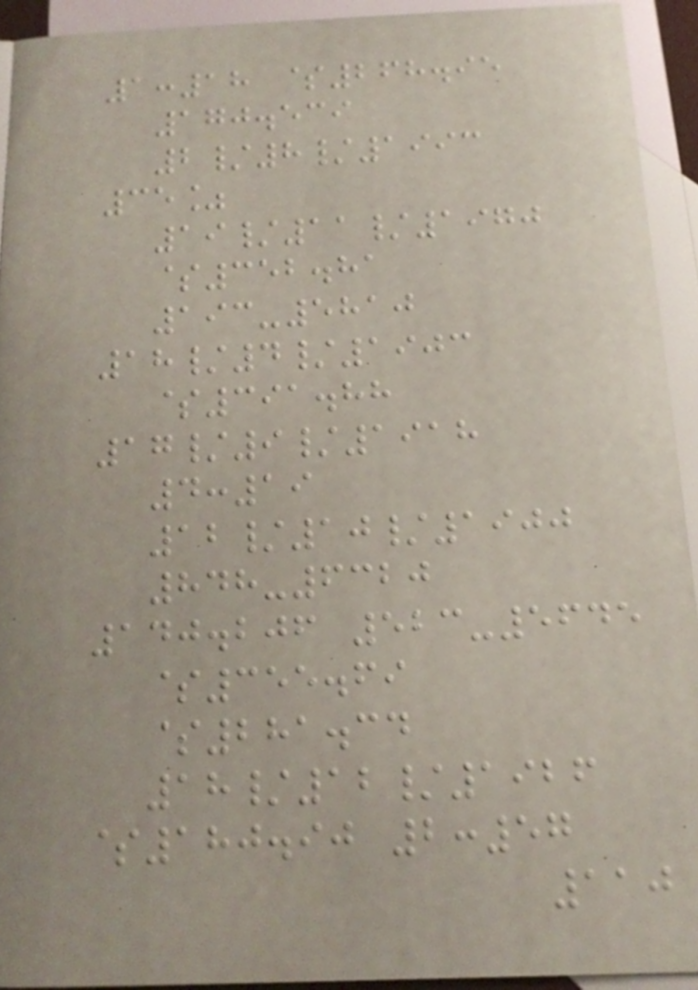1:18 $268.95
170.539
2/8/1993
35%
19/11/1970
$352.81
193-5810
18/4/1903
$391.88
17/9/1918
4:19
12/10/1900
848-6320
140.206 523-5645
$355.69
$281.34
18/12/1926
$180.90 2:57
110
